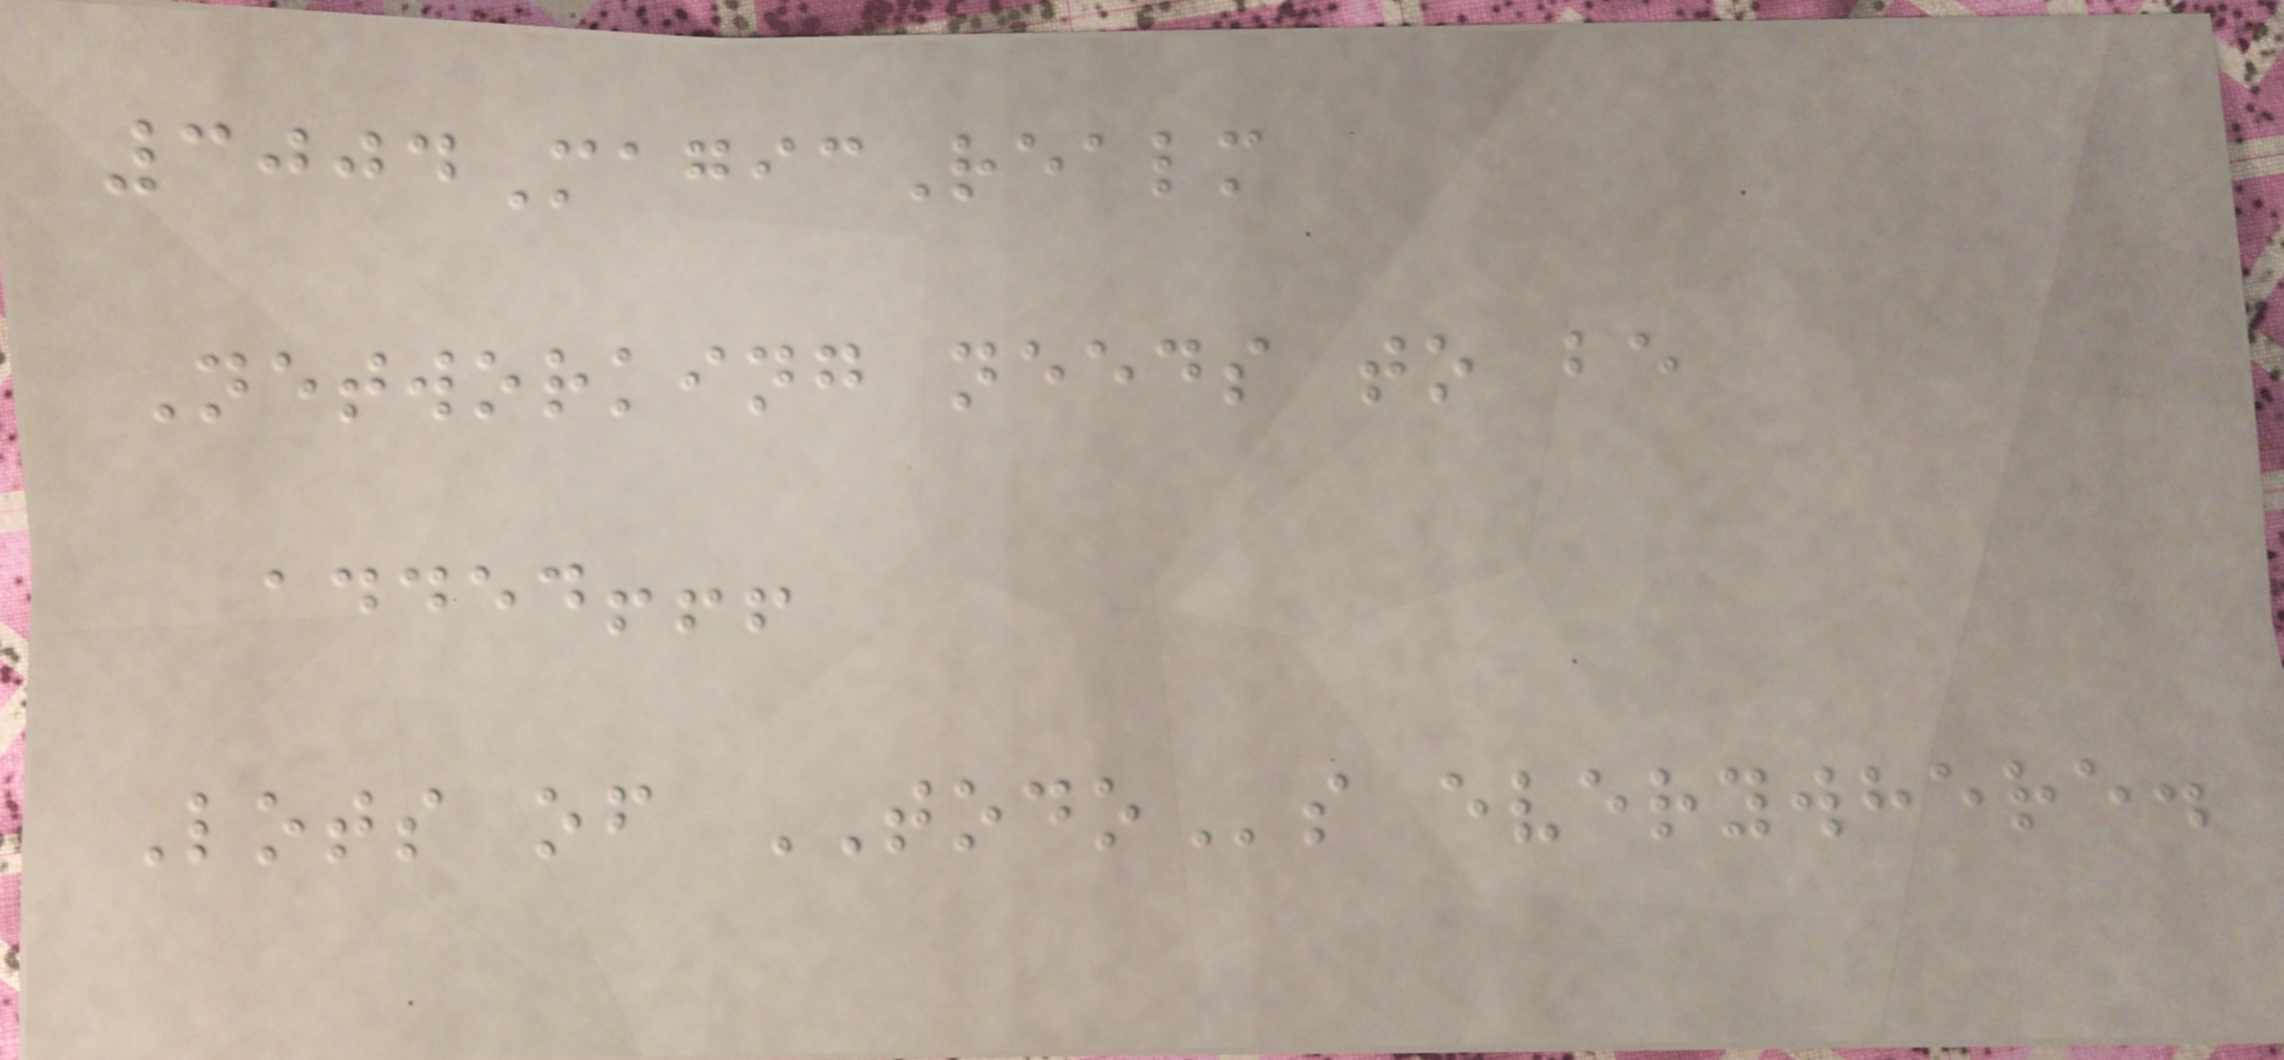3004MagicRealm
Networking needs to be
added!!!
Lots of TODOs everywhere.
